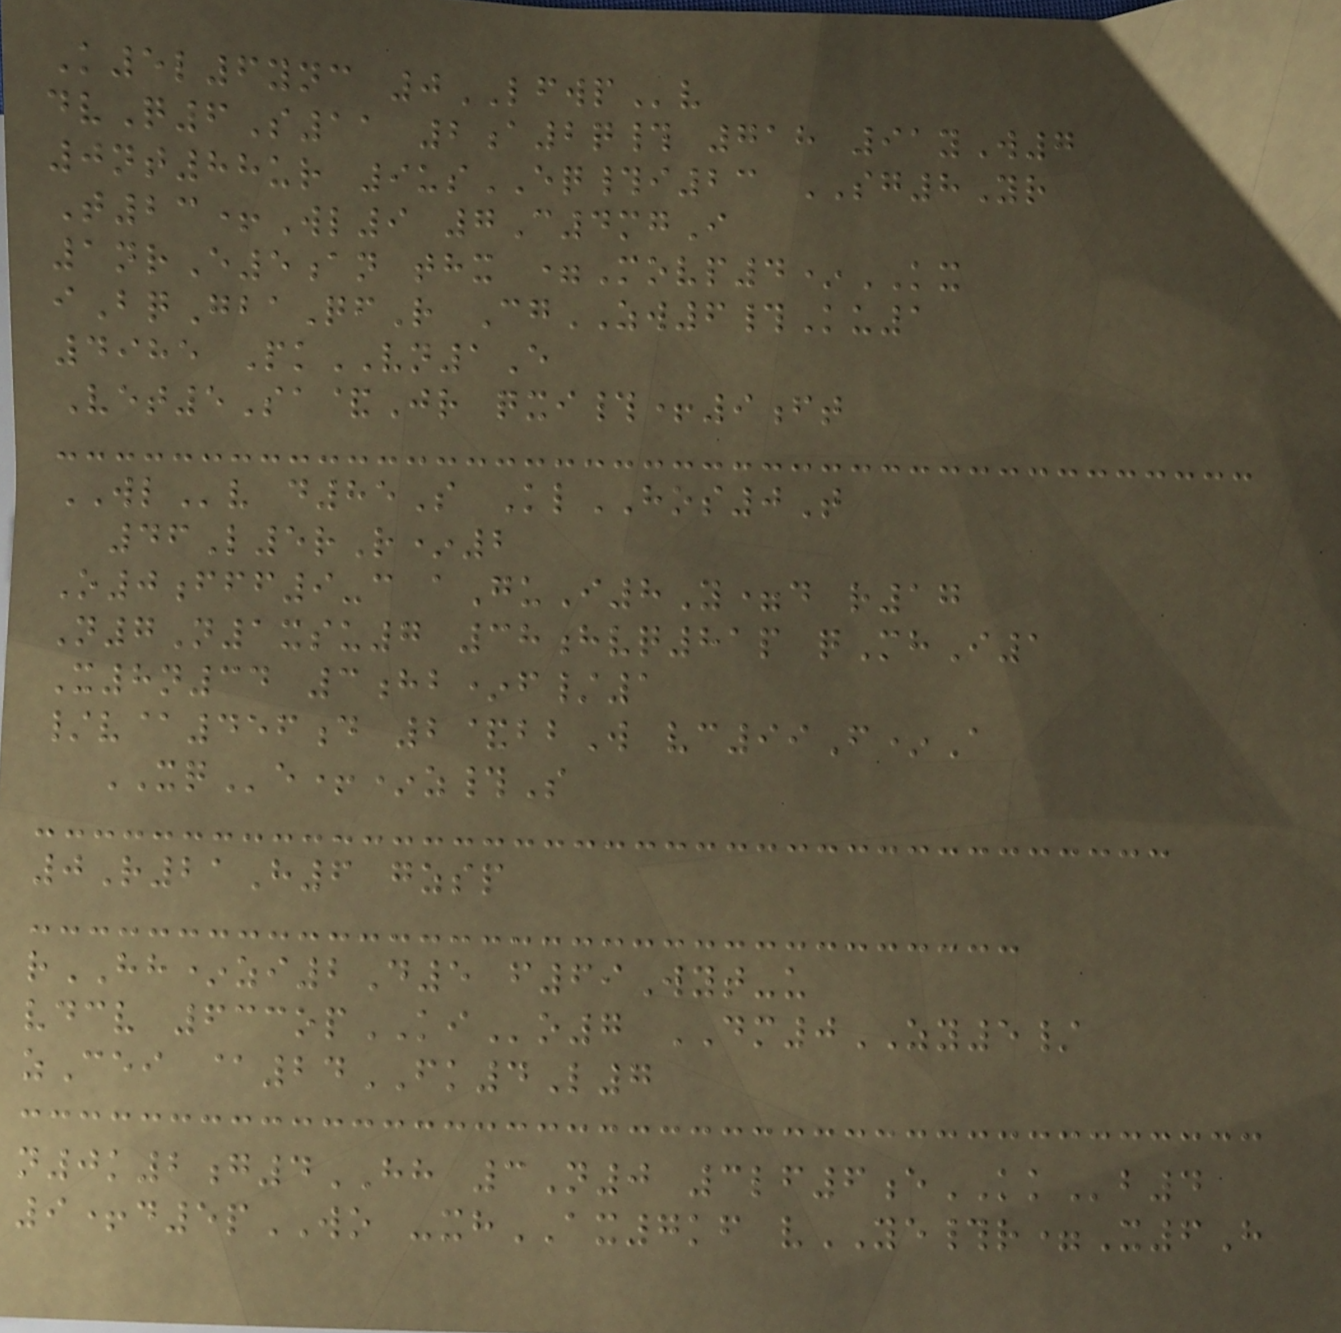K5l6ync 0LFWPv
dvQ6S11 2a2q# 718 91yW7
0nt88ur 9usEQ#i23 SG8Yr
T23+Wl9 7C4mgI
1nrE5an thx =Movp4*KX
iBqGbaQfR CgZW6#Ku1
4985 PkVN1E
Vet5Sa&Jr qxi#+9ft
WLv d85S KlHOS0T
46L5rR*2
O0fff9-c aGuI8Y=d r17
N7N1xsu7 38hvq81p qMhI1
X8n34 3hb*f/1
/v@456d 2&bbW vc99F*A
XQe+*z#S
0R21H6 gzsp
rHH*zi2D5 f69Wyt-u
vdcv 633opKIo7 DM0ZY5/
zCei @24FK4L7
n0k2g4HH 3N0 3lf6eKKb4
9+d5pWO -xhAX7kf vYE#r=X6H
